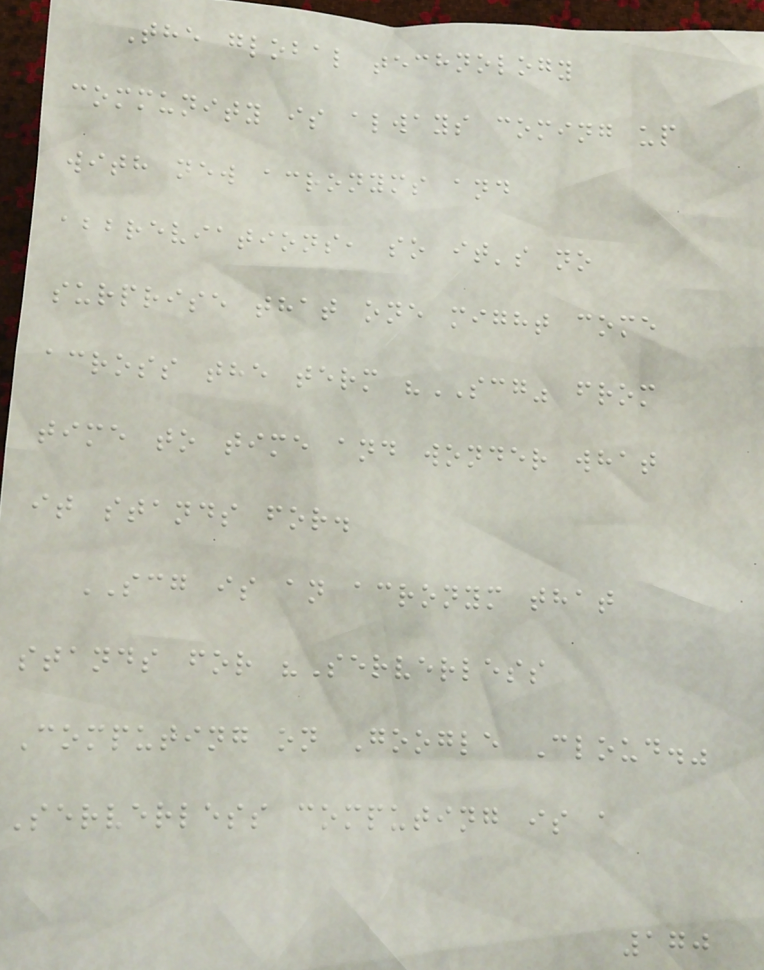The global technology
community is always coming up
with new acronyms and
abbreviations, so it's no
surprise that one might come
across the term "SCG" from
time to time and wonder what
it stands for.
SCG is an acronym that
stands for "Serverless
Computing on Google Cloud."
Serverless computing is a
170
